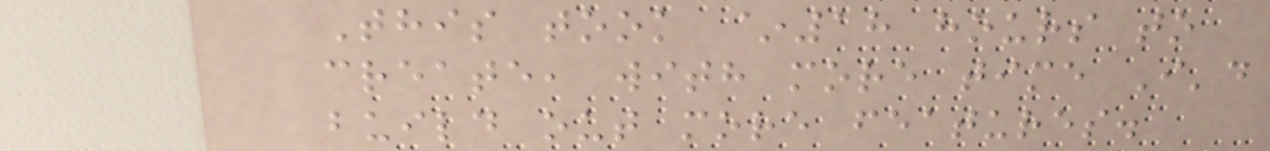This took ~18 hours to
create, with more time I'd
build out more features.
